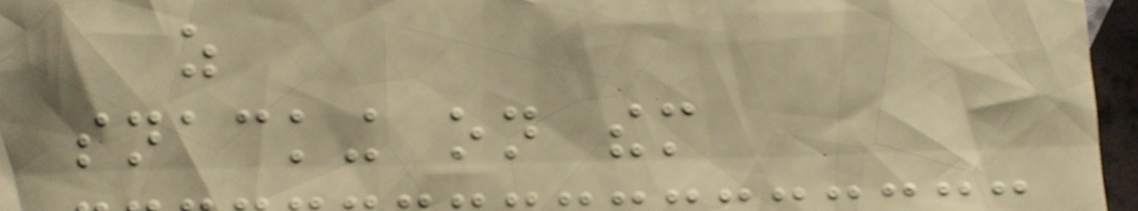as
snacking on them
